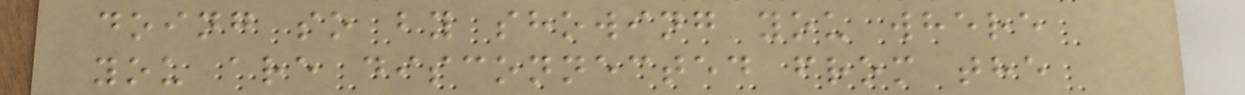doing so by showing you where
you are disconnected from the
